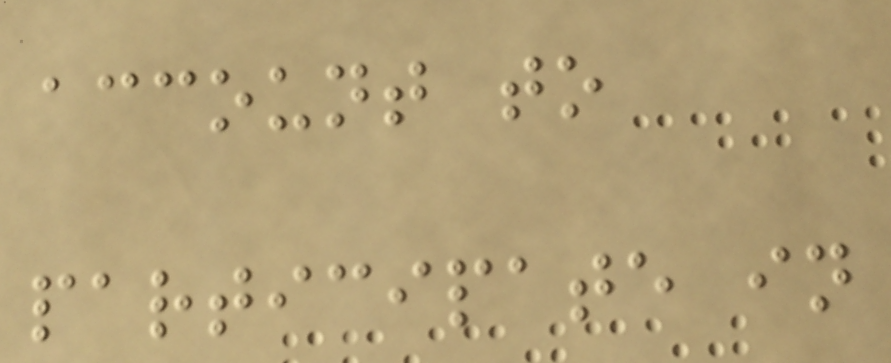account to
participate in
